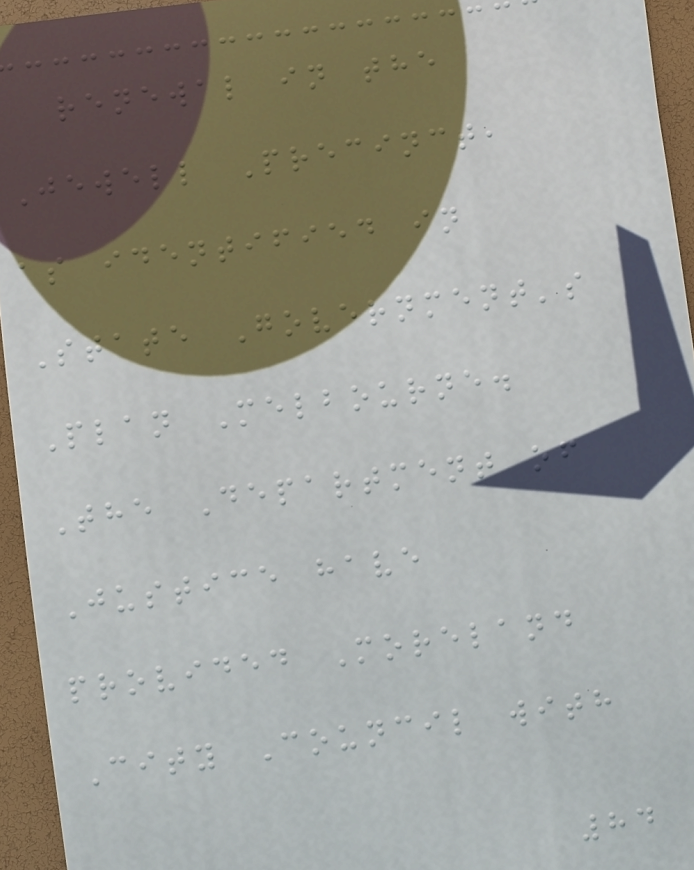renewal in the
Jewell Precinct,
as identified in
State Government's
Plan Melbourne.
The Department of
Justice have
provided Moreland
City Council with
84
